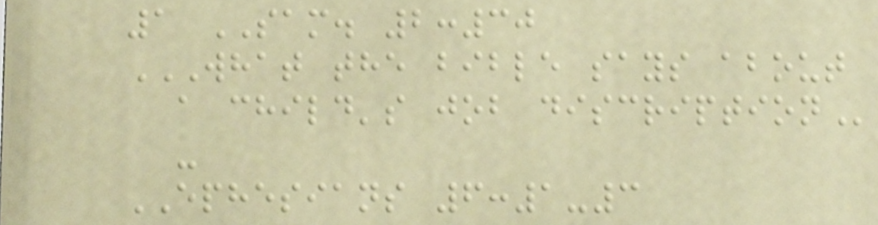1 SAM. 2:30
WHAT THE BIBLE SAYS ABOUT
A CHILD'S JOB DISCRIPTION
-
EPHESIANS 6:1-3
